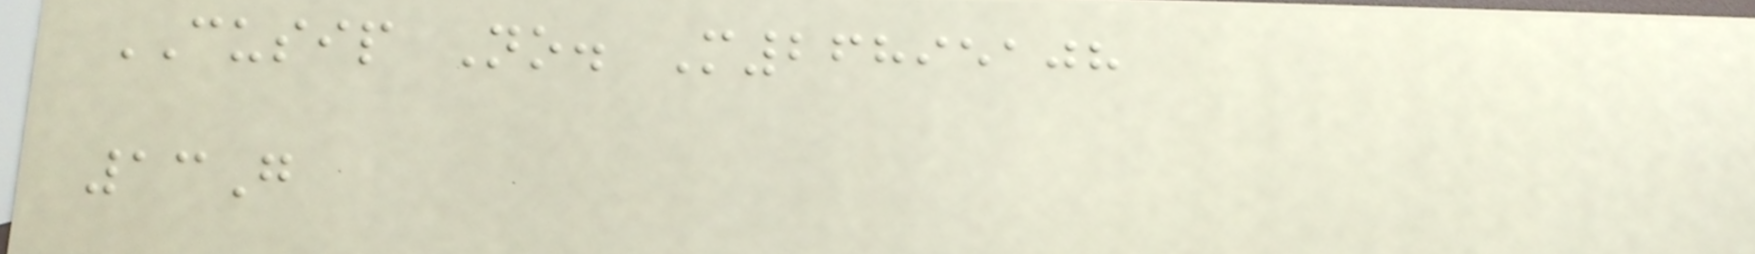CUSIP No. M26895108
13G
